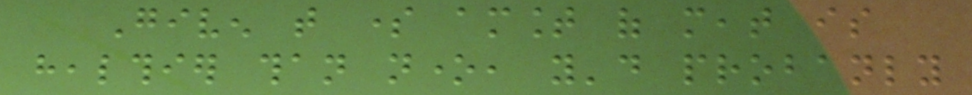Given that some amount of meat is
healthier than none, you'd probanly
